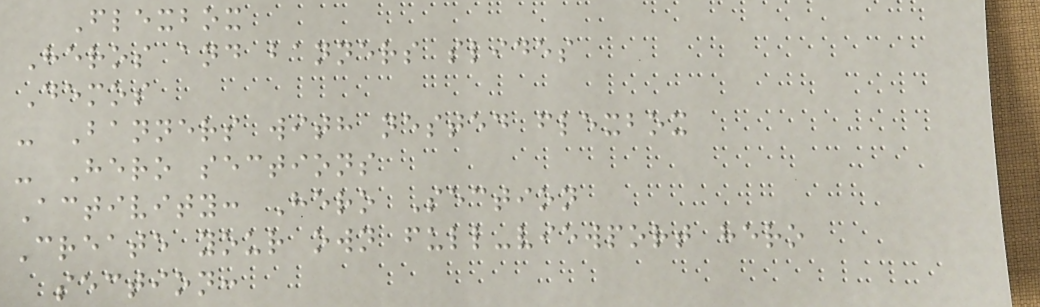Flexbox
Heros and banners slides
Demos
- Banners with nested flexbox
- Hero sections
Activity: Hero Section
Create your own full-viewport hero
section:
